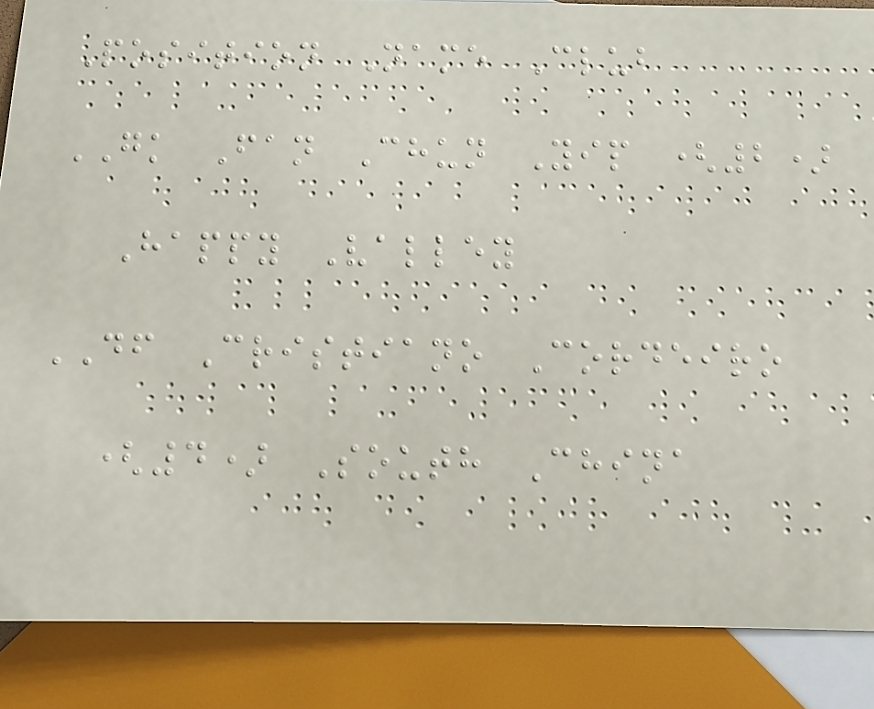Position Name Club
GK Fan Chun Yip (2)
Happy Valley
DF Cristiano Cordeiro
(4) South China
